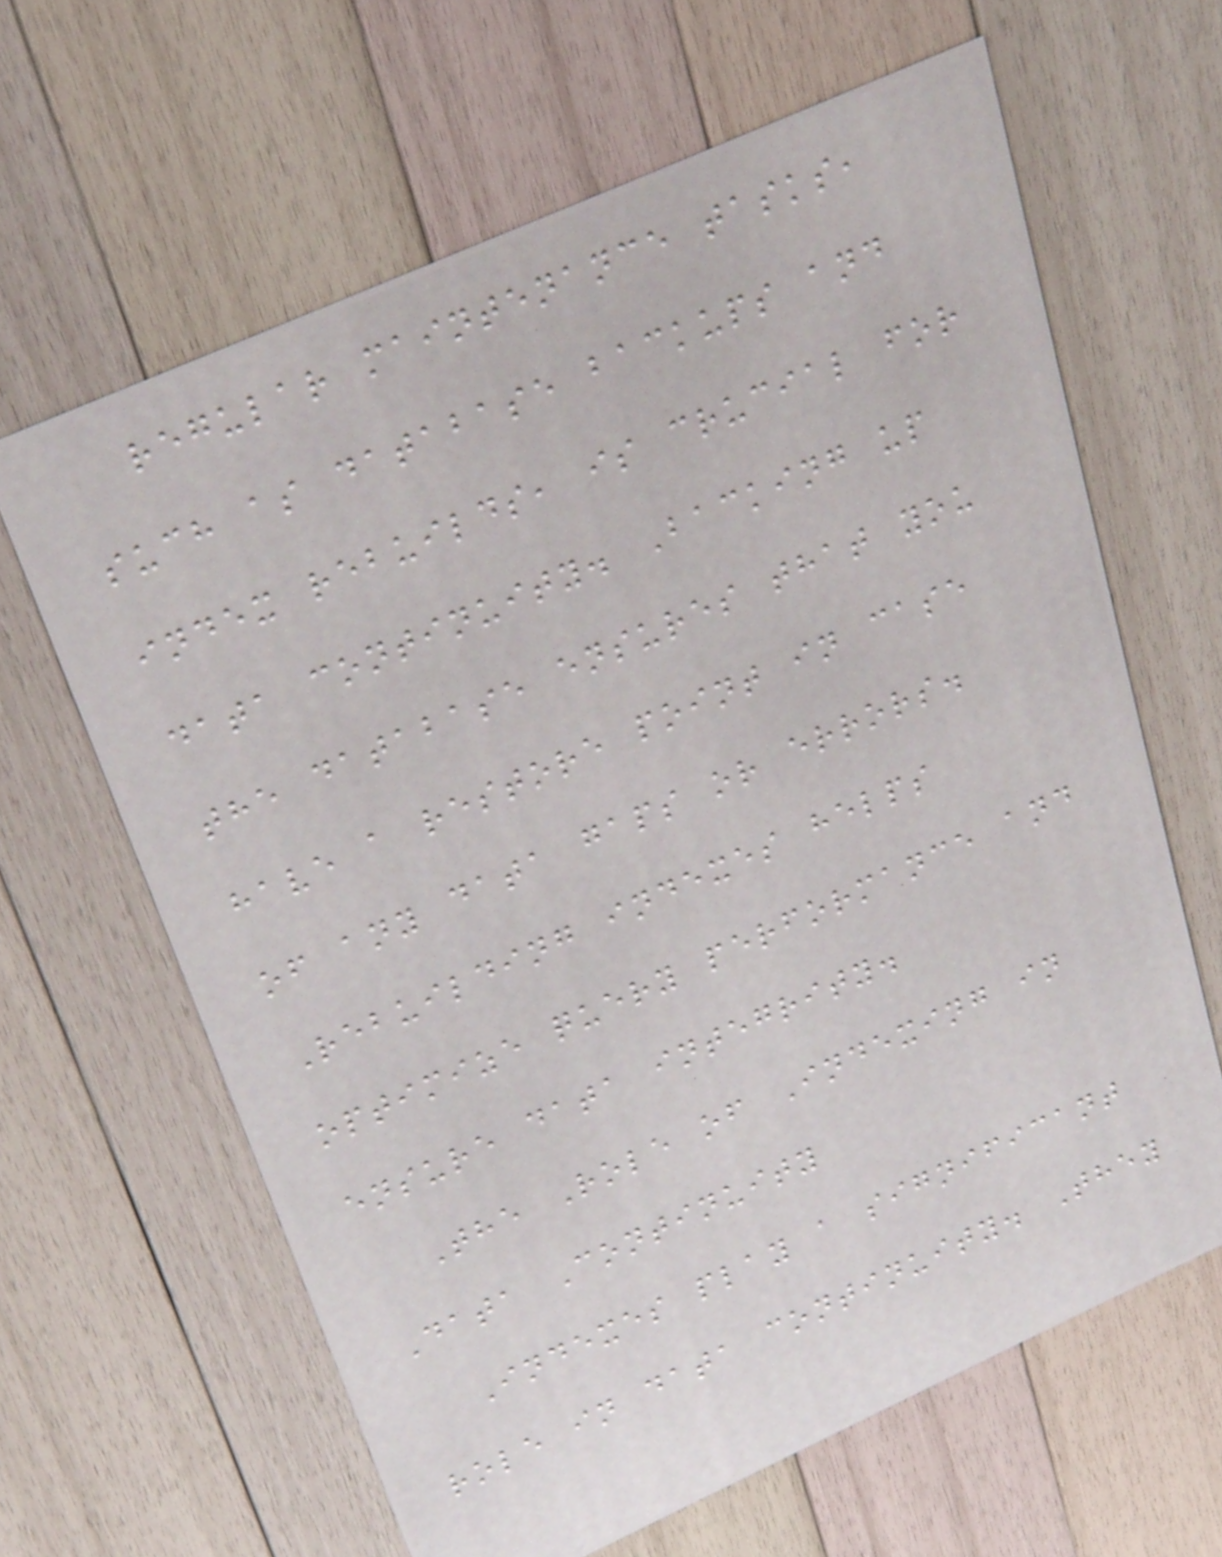regular maintenance tasks,
such as database backups and
index rebuilds, is crucial for
data continuity. Backing up
the database ensures that you
have a restore point in case
of any data gaps or errors.
Rebuilding indexes helps
optimize query performance and
ensure data integrity.
The Role of Indexing in
Data Continuity
Indexes play a significant
role in data continuity. They
